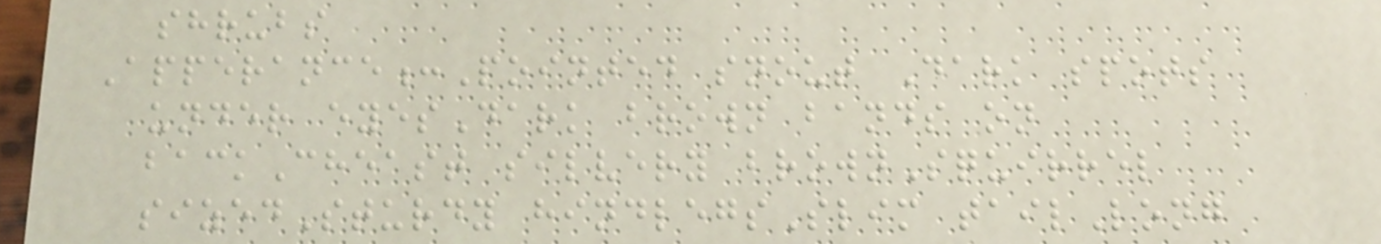shrubs
Apperance:Pointed snout Dark spots
under eyesDark brown bands on
backCheast silvery brownSquirrel
sizedSturdy hindlegsSlim tailLong
